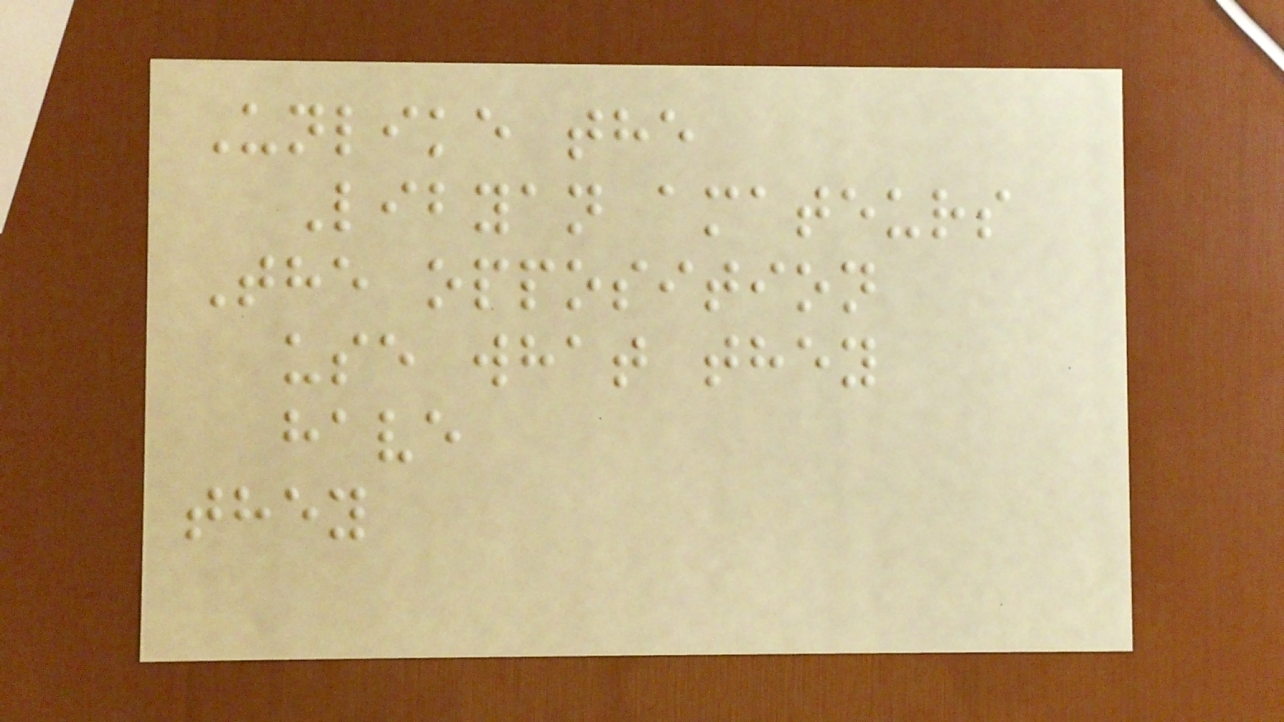Unlike the
Libyan amateurs
The opposition
use what they
have
they
